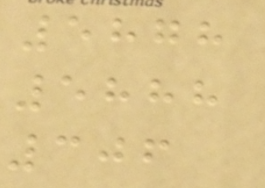5878
5888
306
